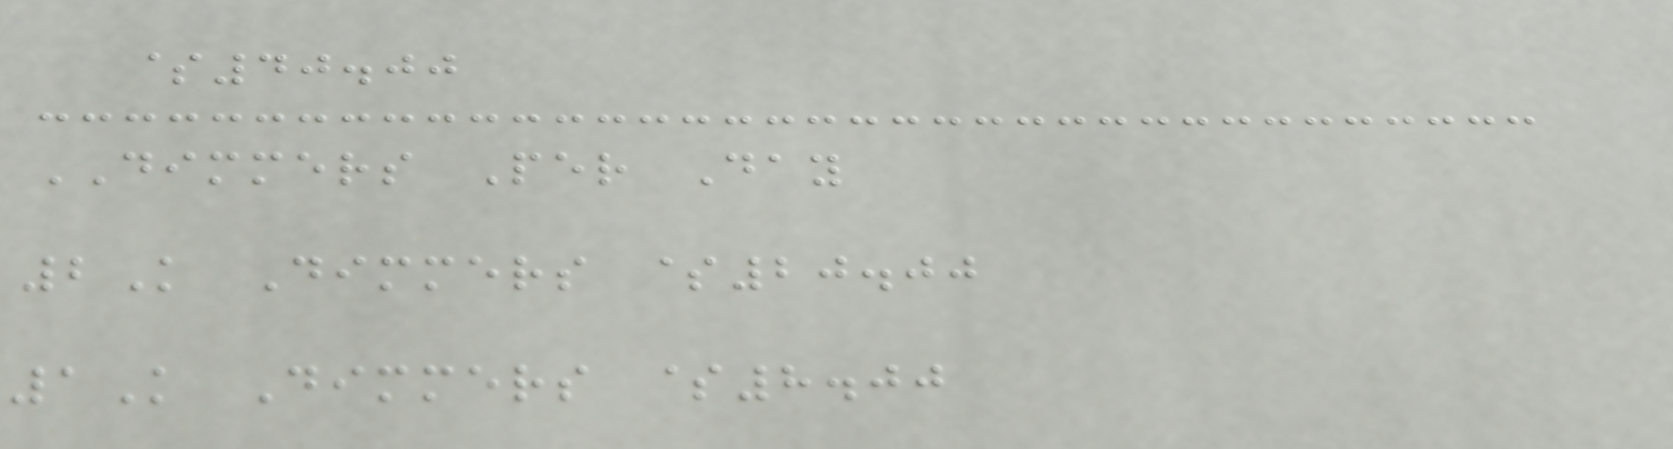$40.00
DIMMERS Per Day
2K Dimmers $20.00
1K Dimmers $8.00
